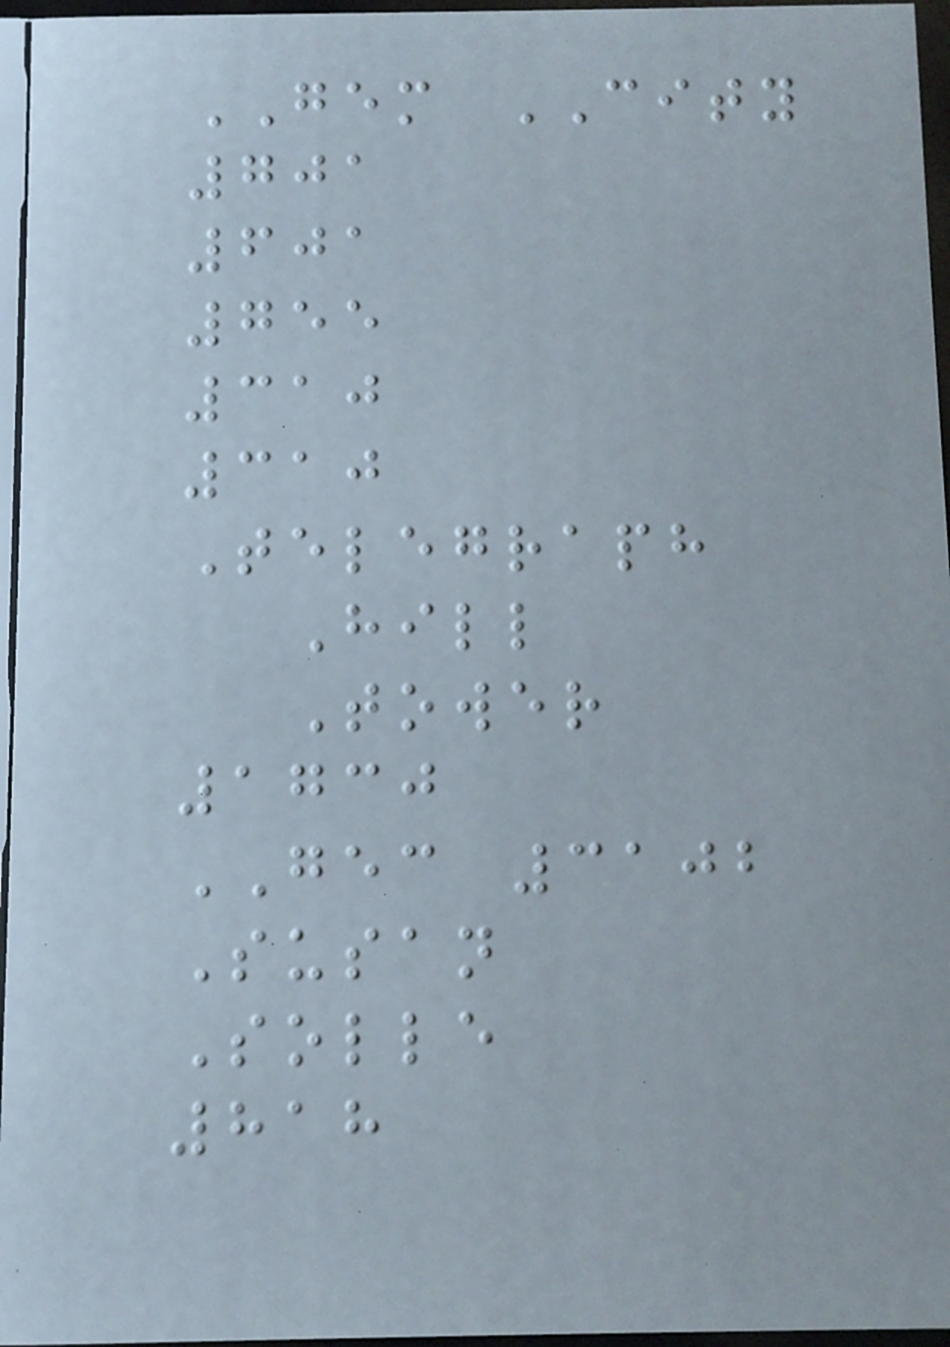GEM CITY
701
601
755
310
310
Telegraph
Hill
Tower
1730
GEC 3102
Susan
Solle
818
